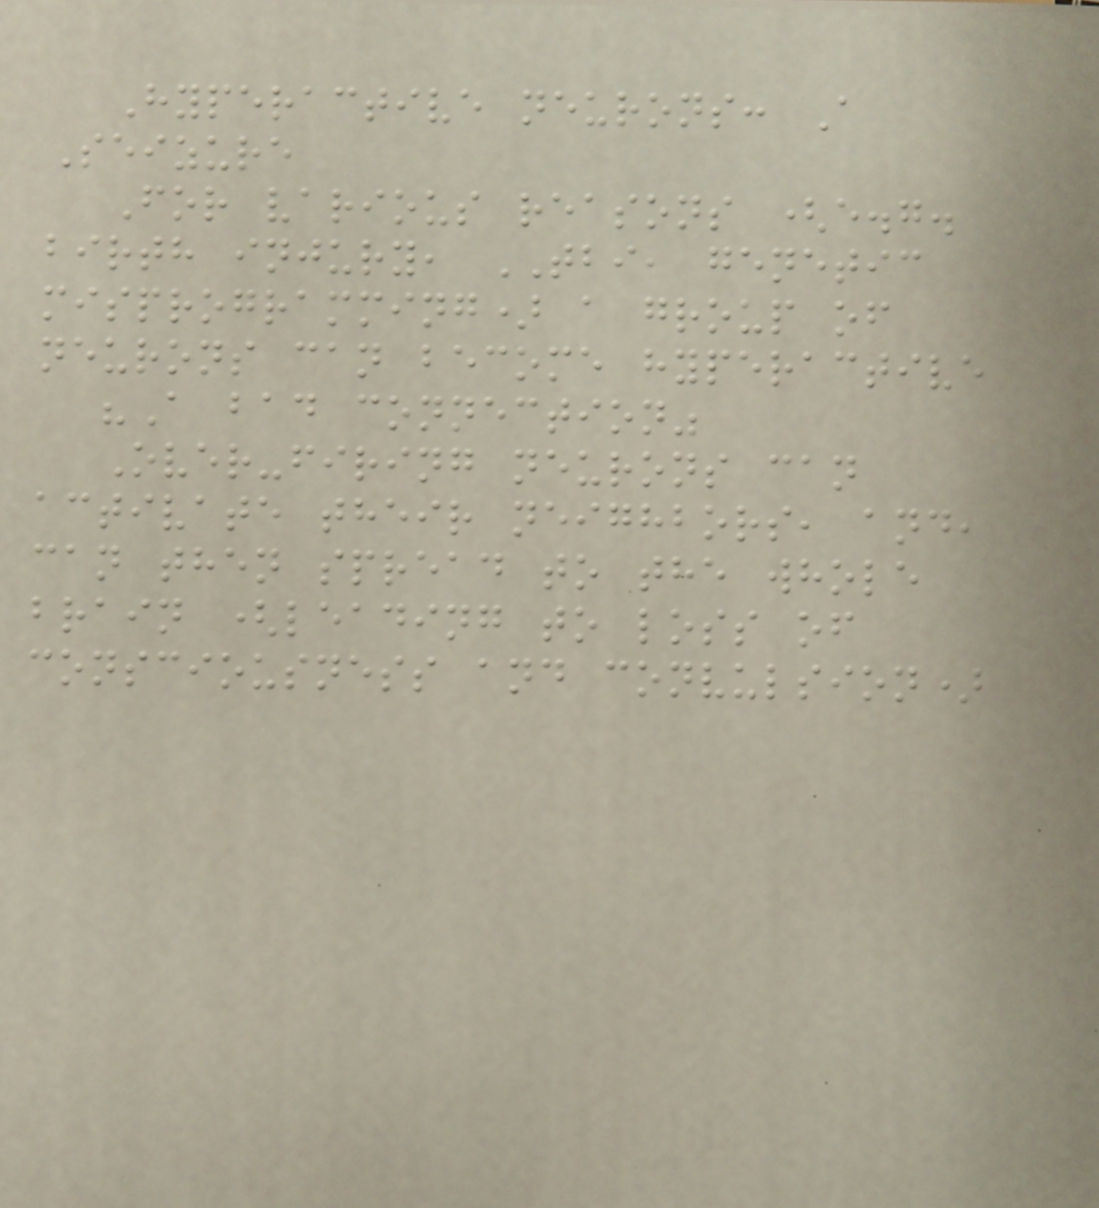Hyperactive neurons: A
Seizure
For various reasons (e.g.
birth injury, TBI, genetic
misprogramming) a group of
neurons can become hyperactive
"A bad connection"
Over-firing neurons can
activate their neighbors, and,
can then spread to the whole
brain (leading to loss of
consciousness and convulsion)
